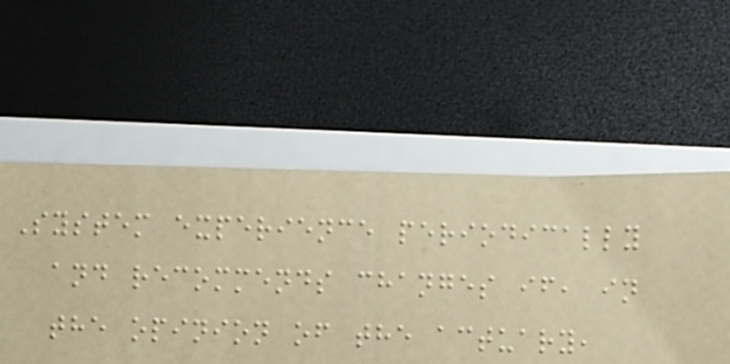System experience periodically
and recommends changes if, in
the opinion of the actuary,
